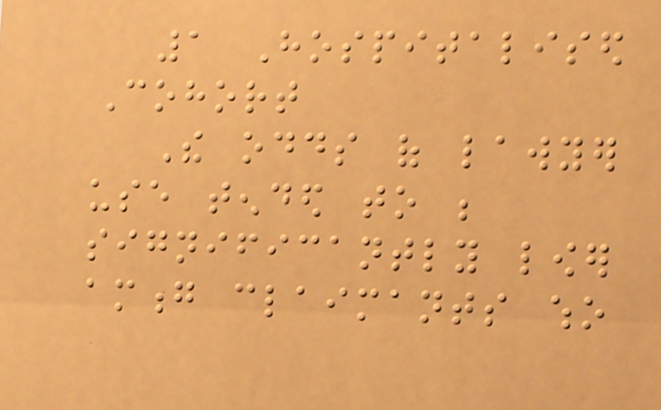1 Hospitalised
Cohort
The odds of lawyer
use tended to be
significantly lower
among claimants who
